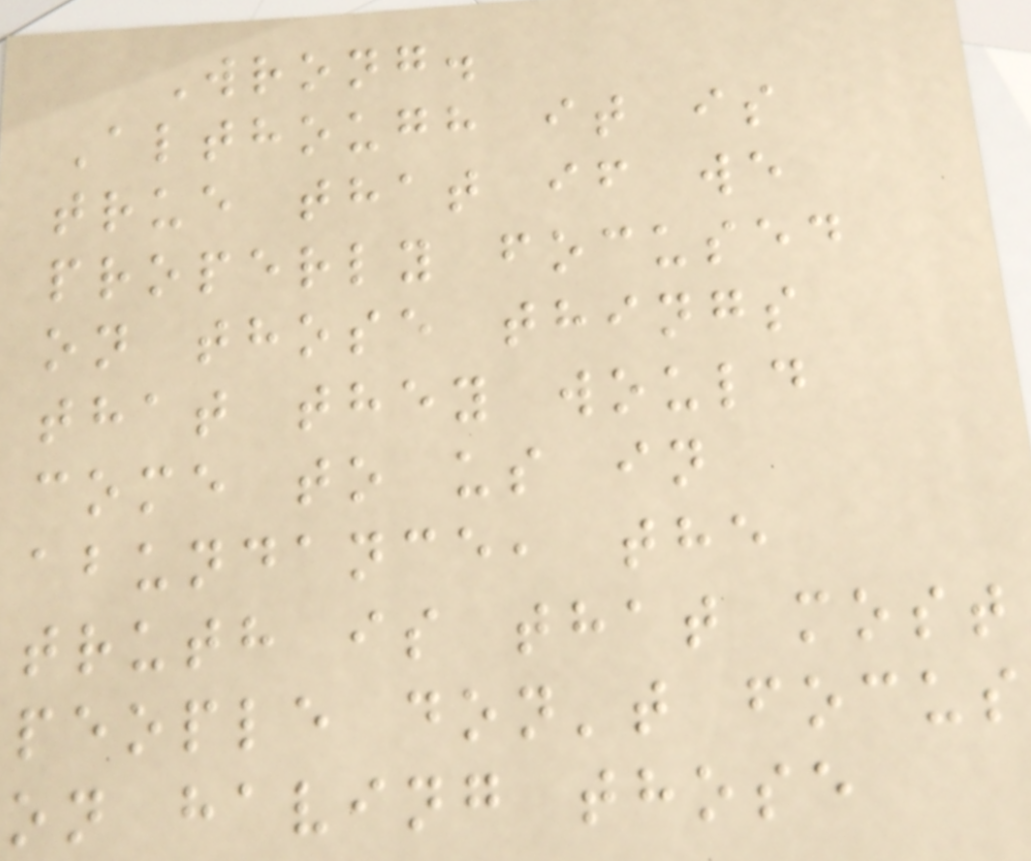Wrong.
Although it is
true that if we
properly focused
on those things
that they would
come to us in
abundance, the
truth is that most
people don't focus
on having those
